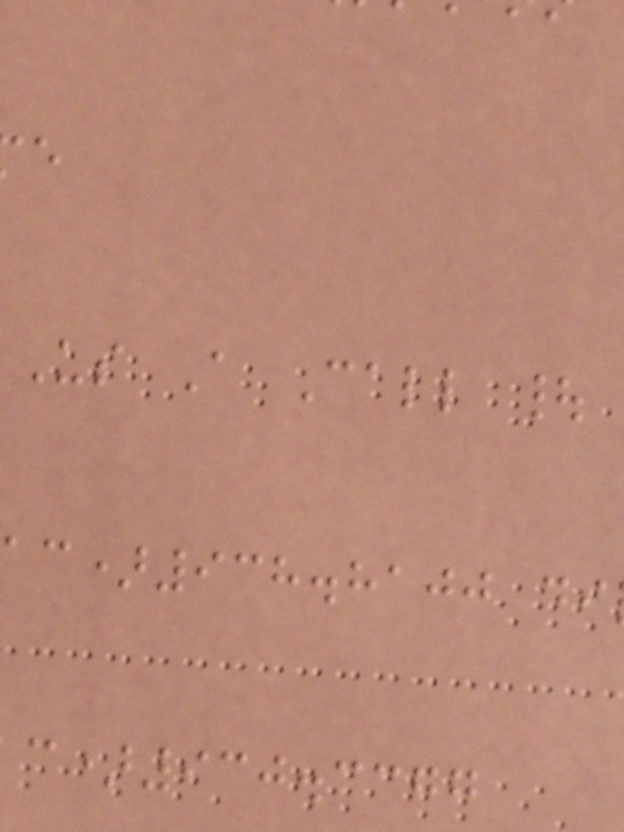Us A Call |
)938.8100 di
)930.3377
